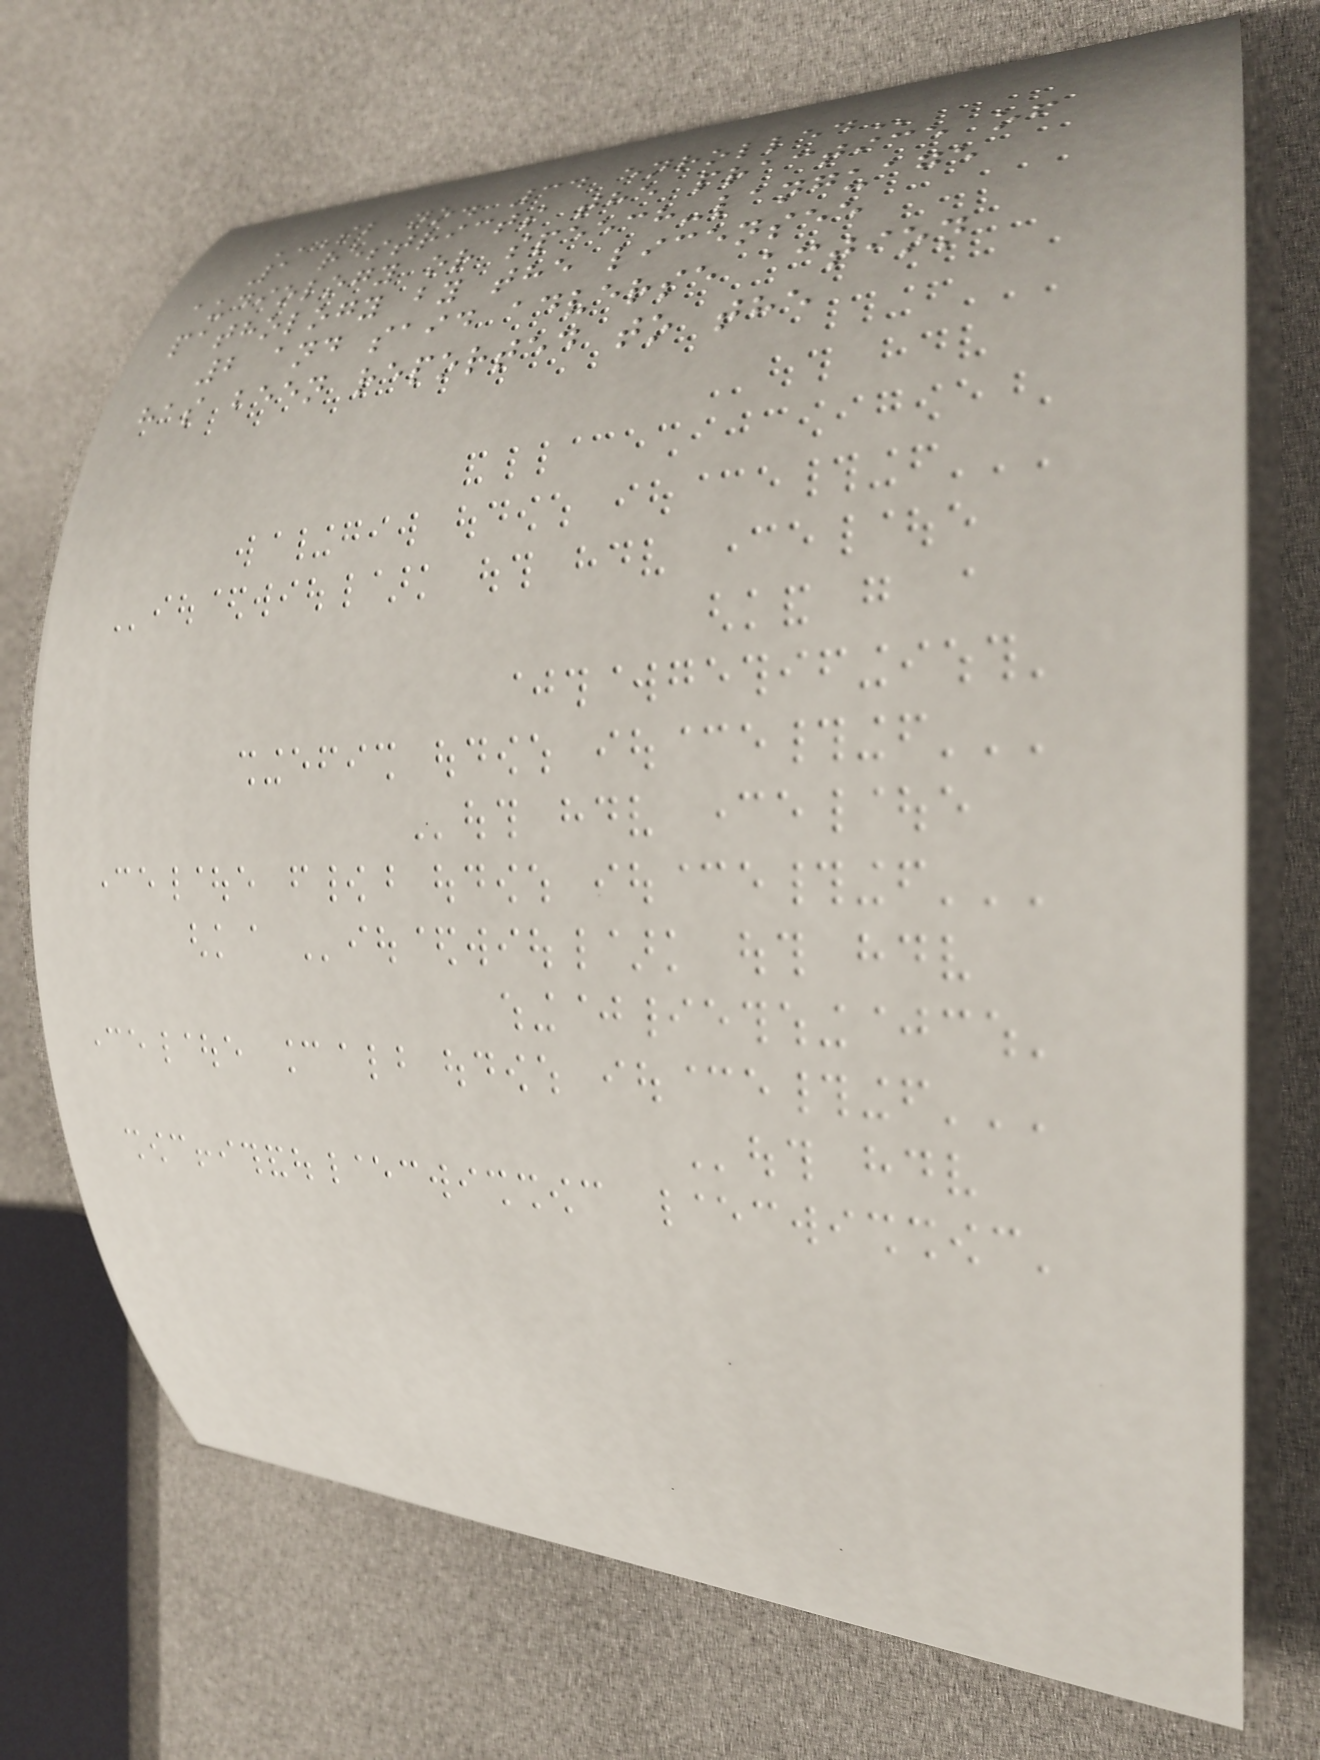SB NO. 34 ENROLLED
1 restricts the practice of
audiology or speech-language
pathology by the licensee
2 and said adverse action
has been reported to the
